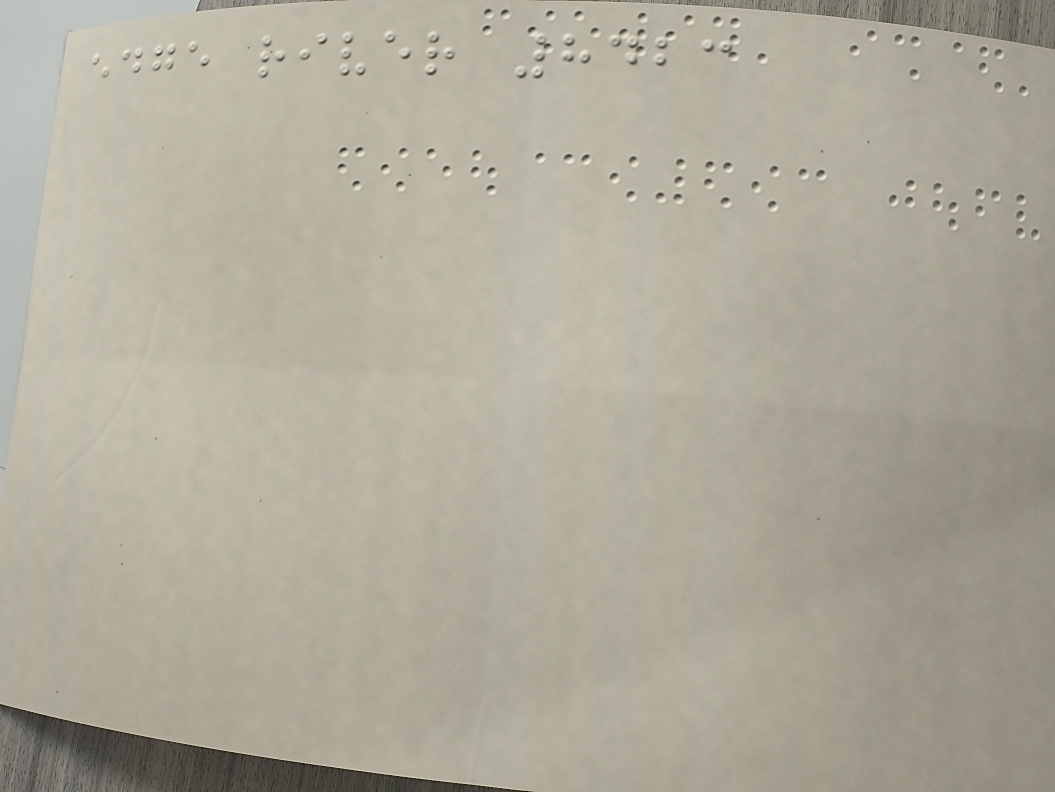edge river 8423
